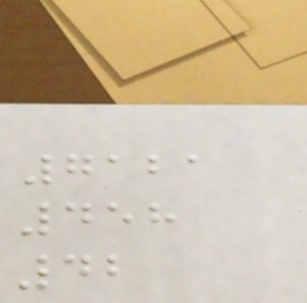7121
458
42
